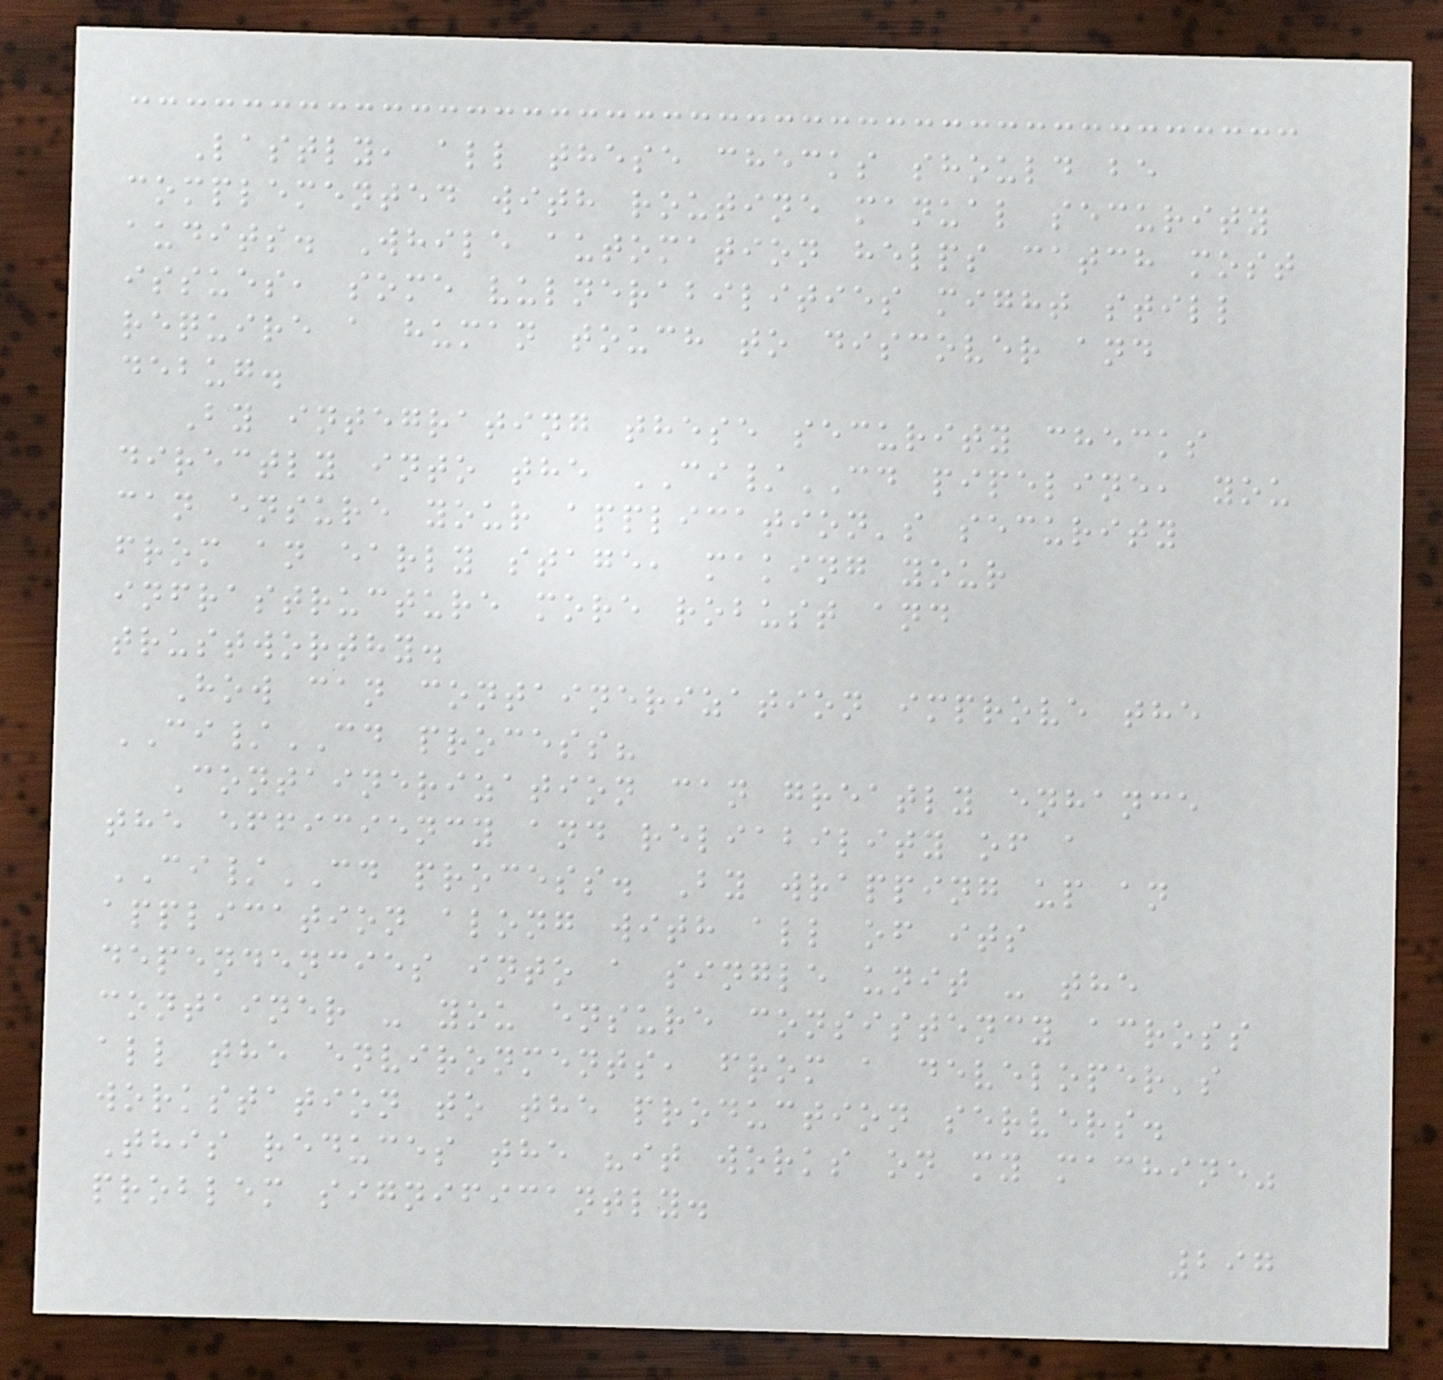Lastly, all these checks should be
complemented with routine manual security
audits. While automation helps catch most
issues, some vulnerabilities might still
require a human touch to discover and
debug.
By integrating these security checks
directly into the CI/CD pipeline, you
can ensure your application's security
from an early stage, making your
infrastructure more robust and
trustworthy.
How can containerization improve the
CI/CD process?
Containerization can greatly enhance
the efficiency and reliability of a
CI/CD process. By wrapping up an
application along with all of its
dependencies into a single unit - the
container - you ensure consistency across
all the environments, from a developer's
workstation to the production servers.
This reduces the "it works on my machine"
problem significantly.
297
